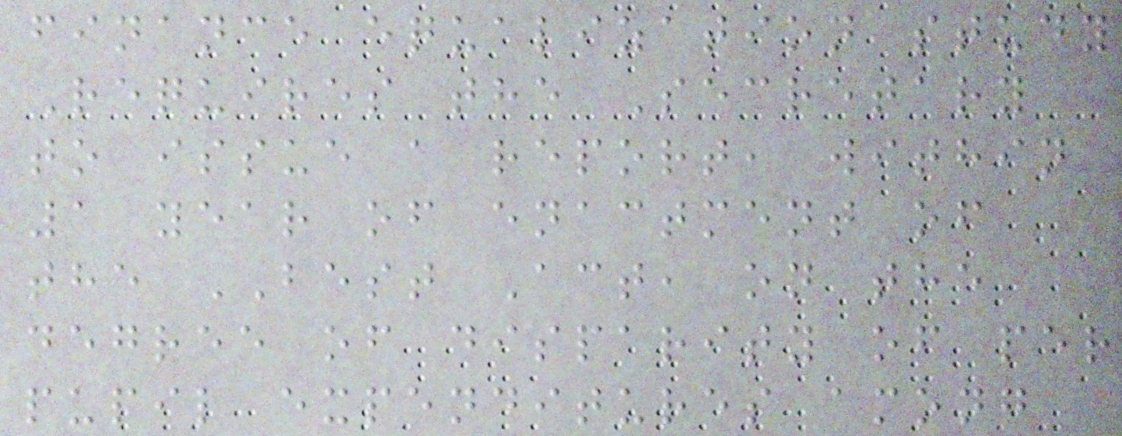finance equalization study
Requires the Secretary
to issue a report, within
1 year of enactment of
the BEST Act, on the
degree of disparity of per
pupil expenditures among
